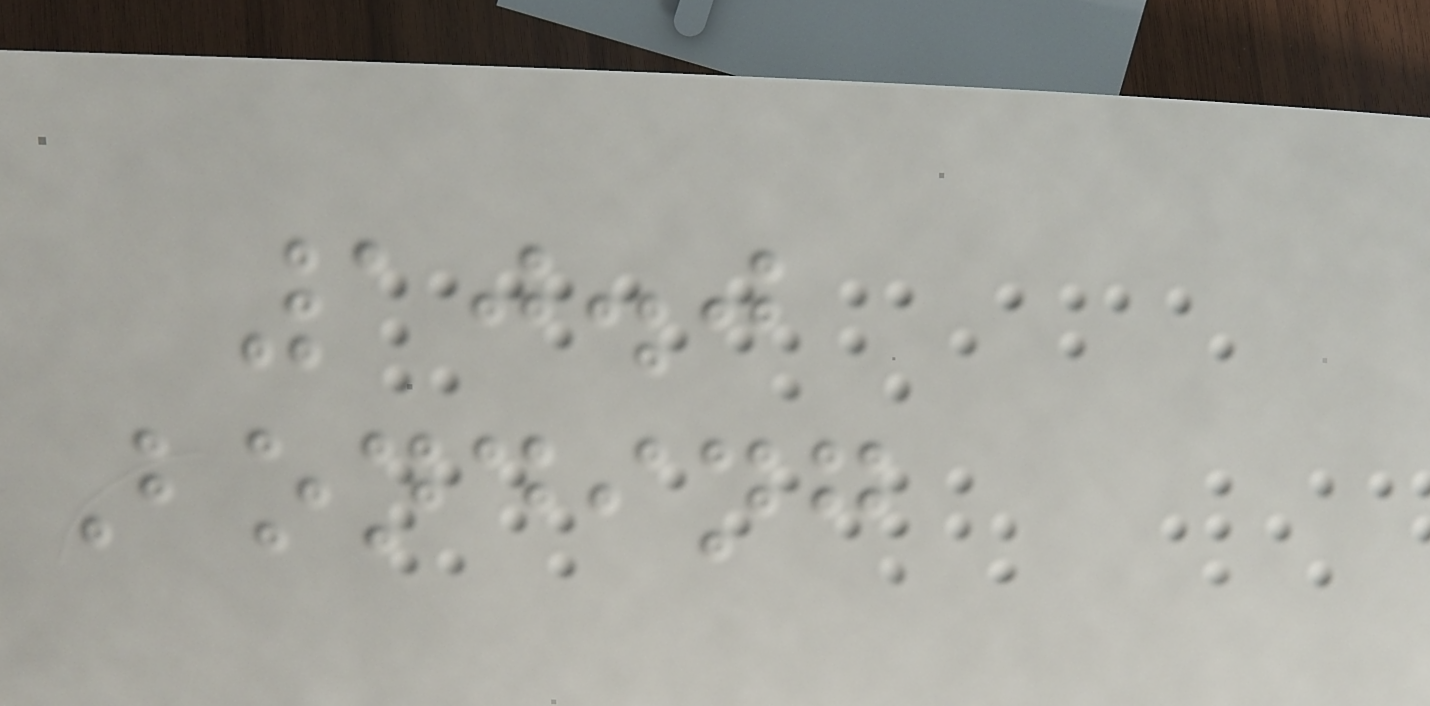10.0
Bonding
